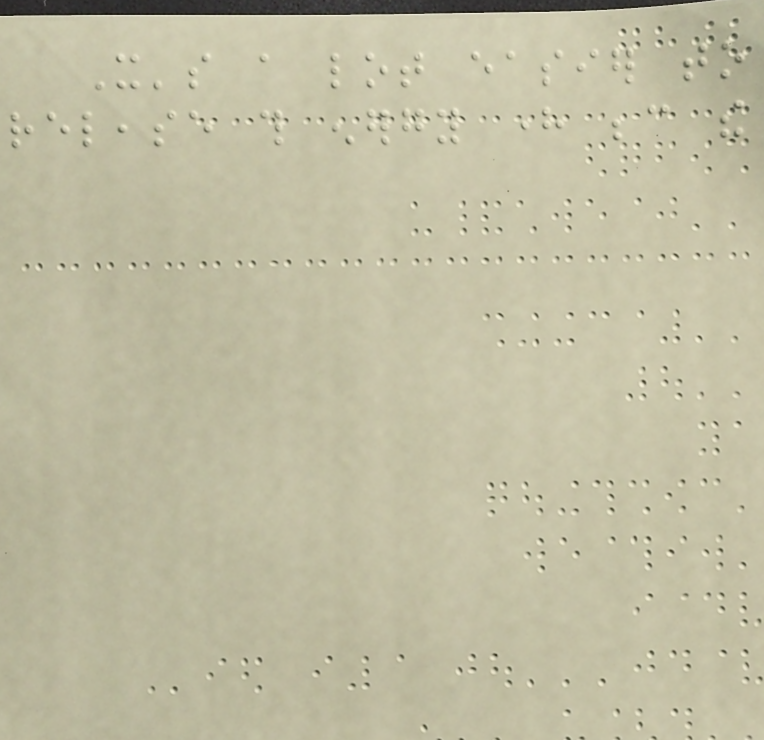It's a lot easier to
release this energy here because the
